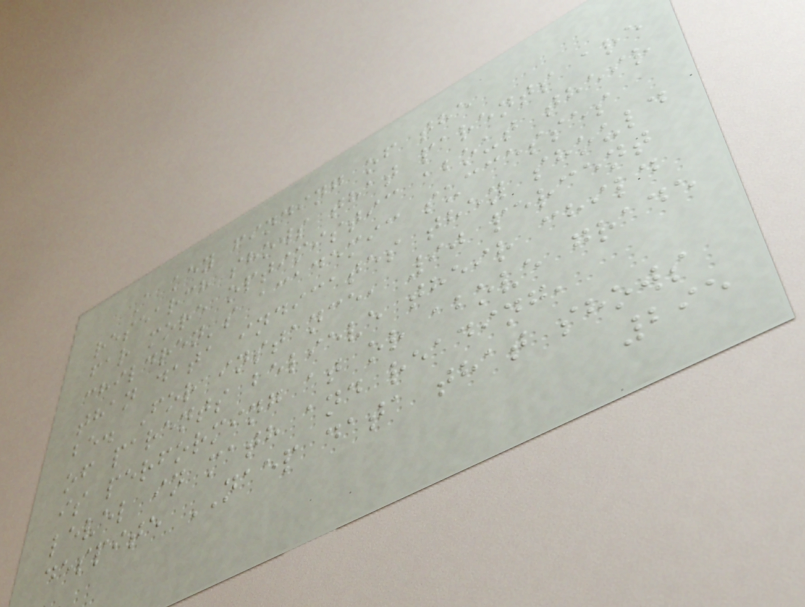A key finding of the
research shows that parents are
far more optimistic about their
children's academic successes
than data indicates they should
be. For instance, 90 percent
of parents believe their child
is performing at or above grade
level in math and reading,
despite NAEP data that shows
295
